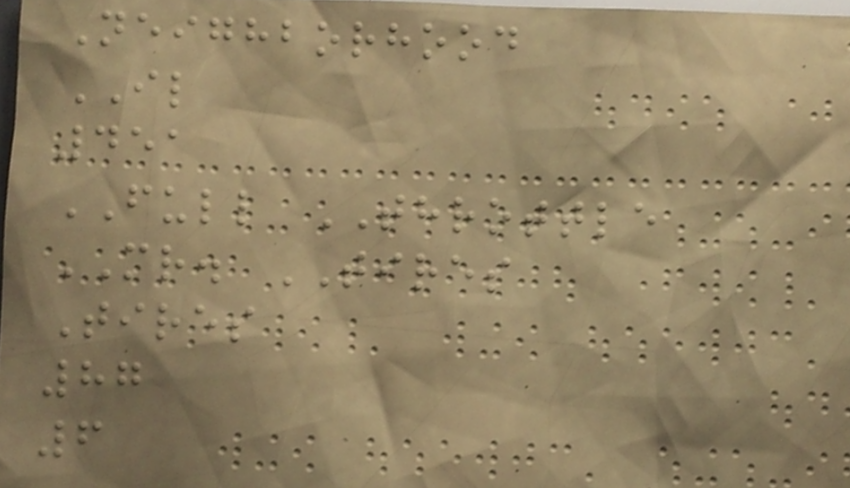Neighborhood
IL
451
FULL THROTTLE
MR. TIRES
Tires
87
6
